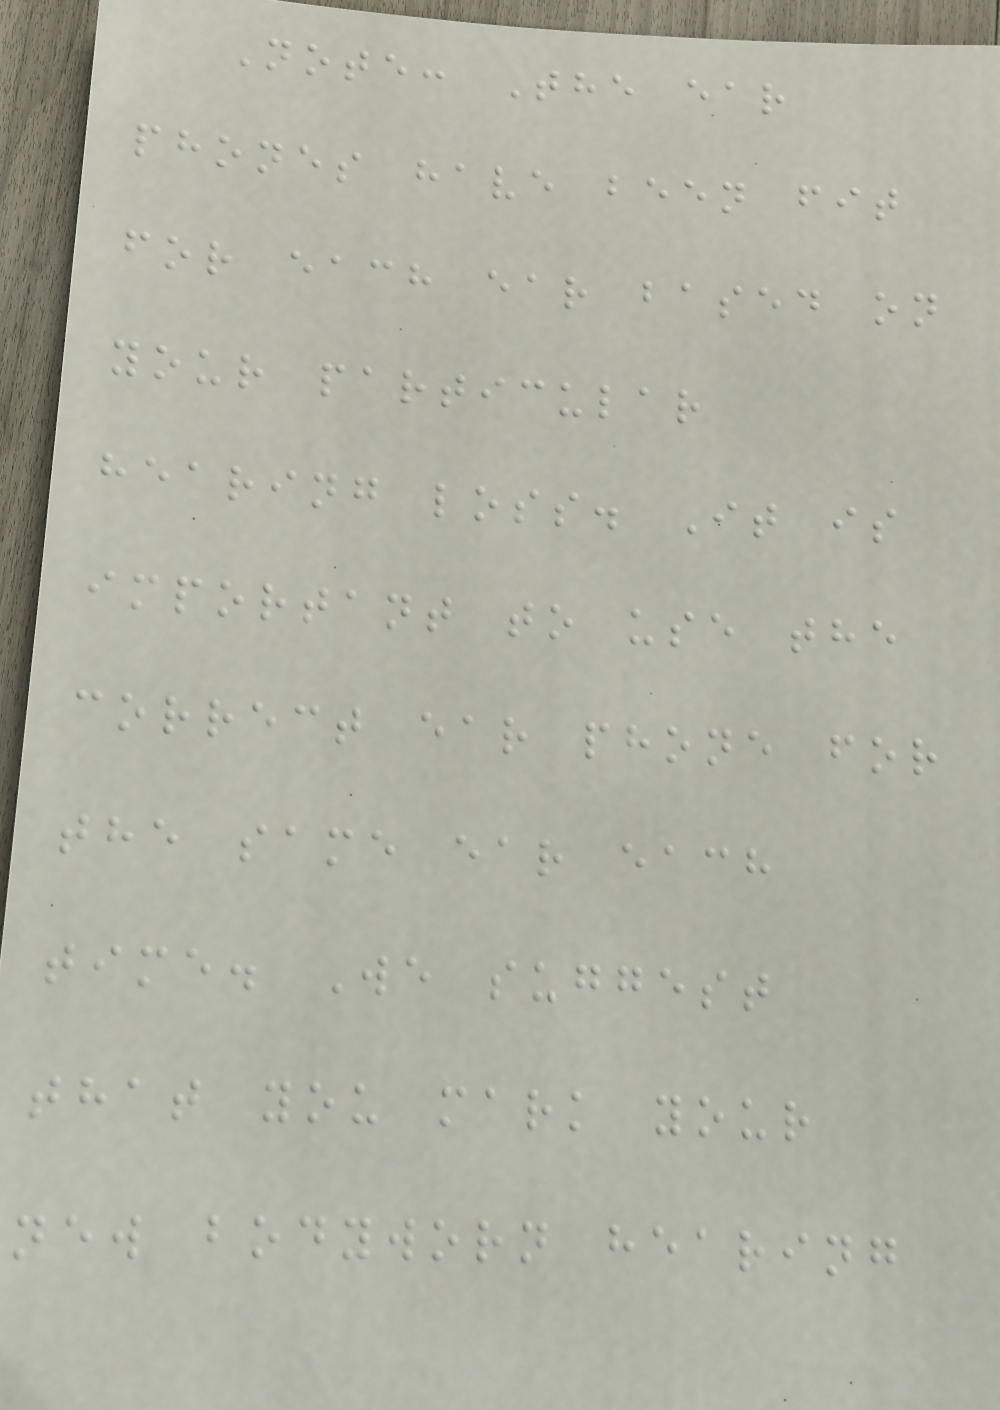Note: The ear
phones have been fit
for each ear based on
your particular
hearing loss. It is
important to use the
correct ear phone for
the same ear each
time. We suggest
that you mark your
new bodyworn hearing
